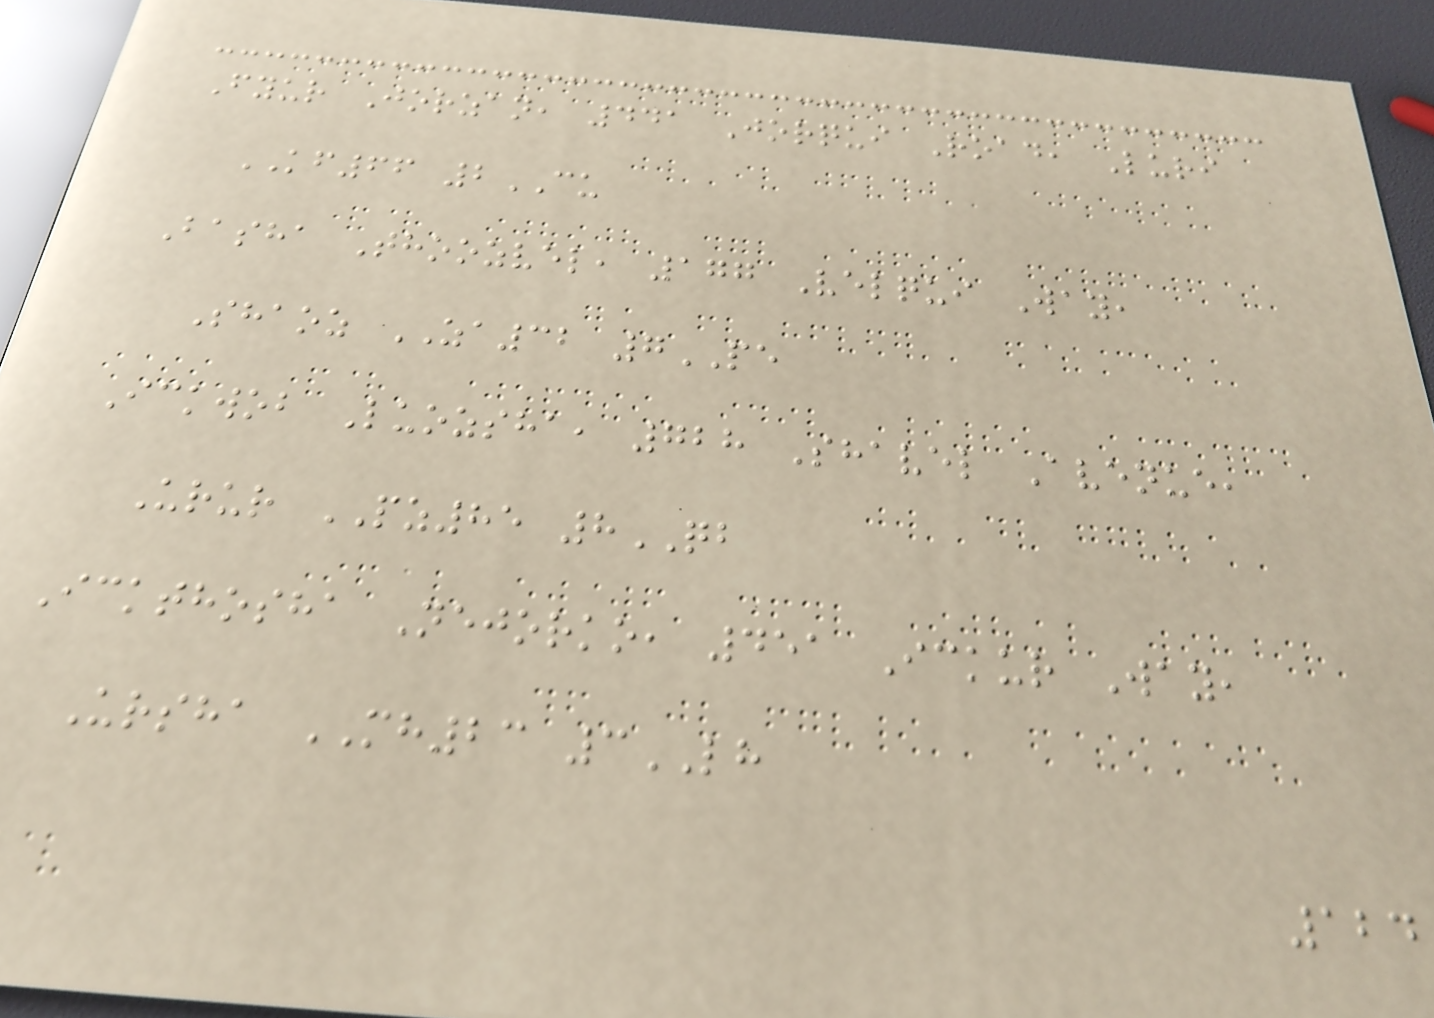Fyur Jorzan, 441 Jorqui Road, Luri
KF66 2CU
Basha Thoozvel, 177 Velqui Way,
Shaoz ZA32 7PE
Ickwob Luozsha, 728 Shavel Avenue,
Urur PZ85 8QB
Ickthosha Nejorko, 451 Ickur Way,
Ursha MH23 3LH
124
